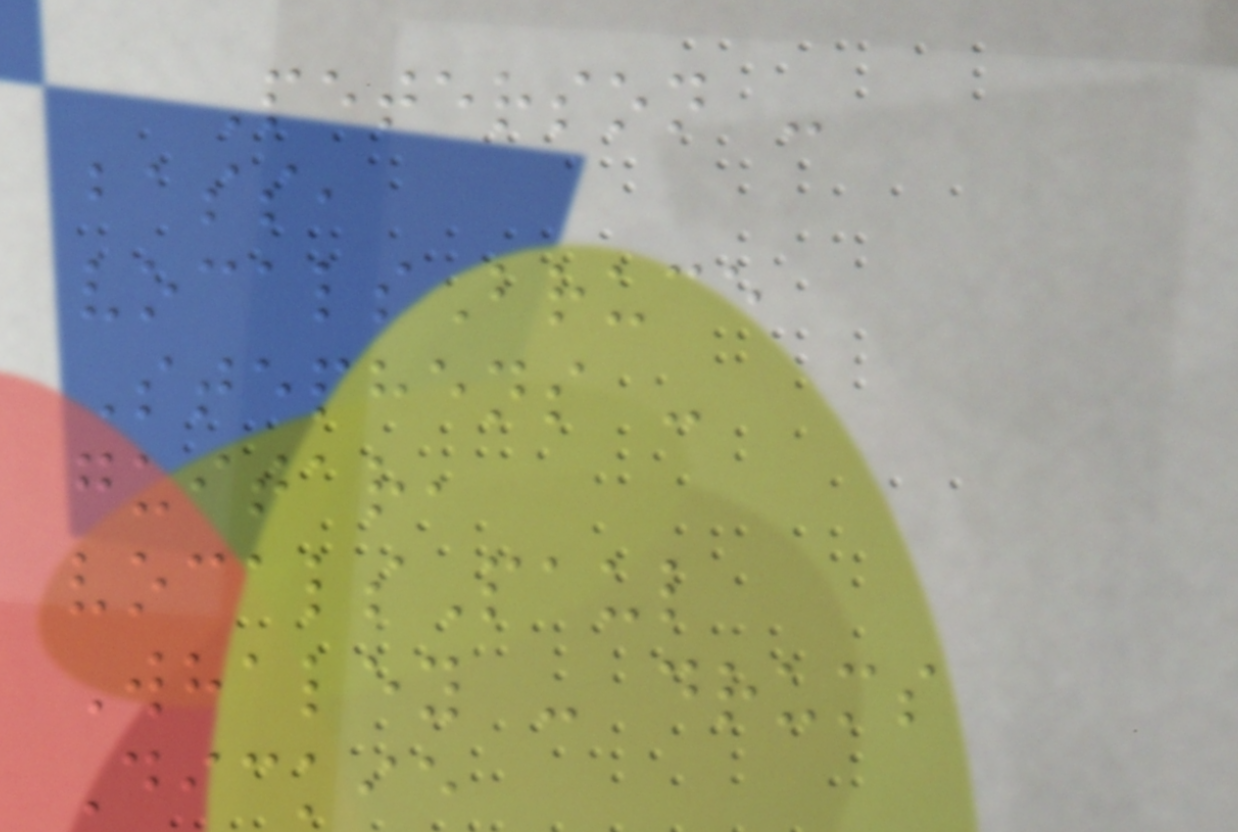Peterson -
bass,
vocalsBruce
Stephens -
guitar,
vocalsPaul
Whaley - drums
Dickie
